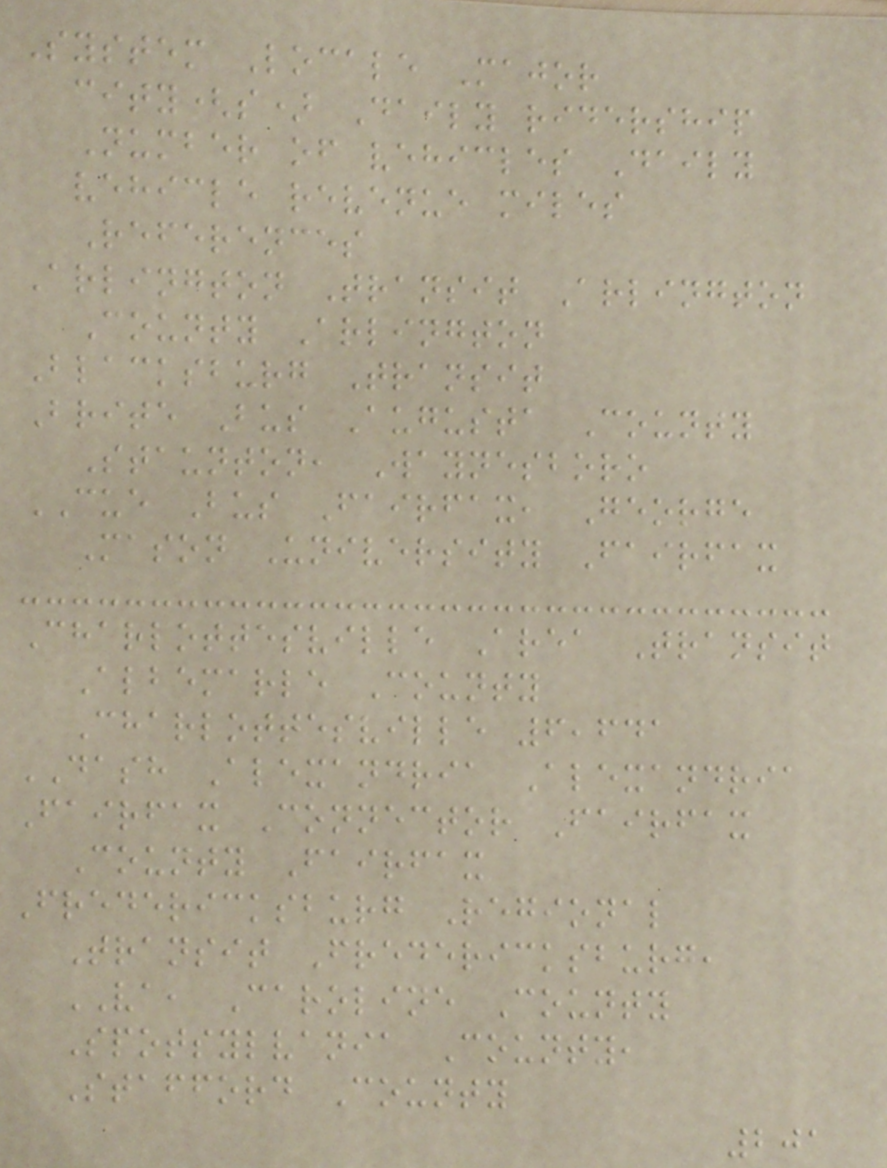System Locale Major
city(s) Daily ridership
Number of vehicles Daily
vehicle revenue miles
References
Arlington Transit Arlington
County Arlington
Blacksburg Transit
Brite Bus Augusta County
Staunton, Waynesboro
CUE Bus Fairfax, George
Mason University Fairfax
Charlottesville Area Transit
Albemarle County
Charlottesville 6,641
DASH Alexandria Alexandria
Fairfax Connector Fairfax
County Fairfax
Fredericksburg Regional
Transit Fredericksburg,
VA, Caroline County
Spotsylvania County,
Stafford County
201
